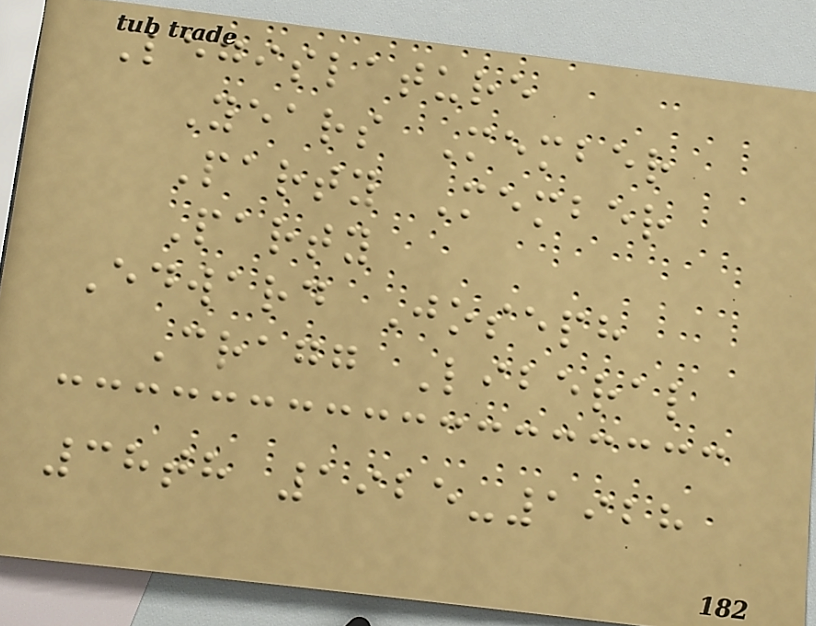Legislature
Years Member
Party Member
Party
Edward Joseph
Cragg Liberal
38th 1925-1928
